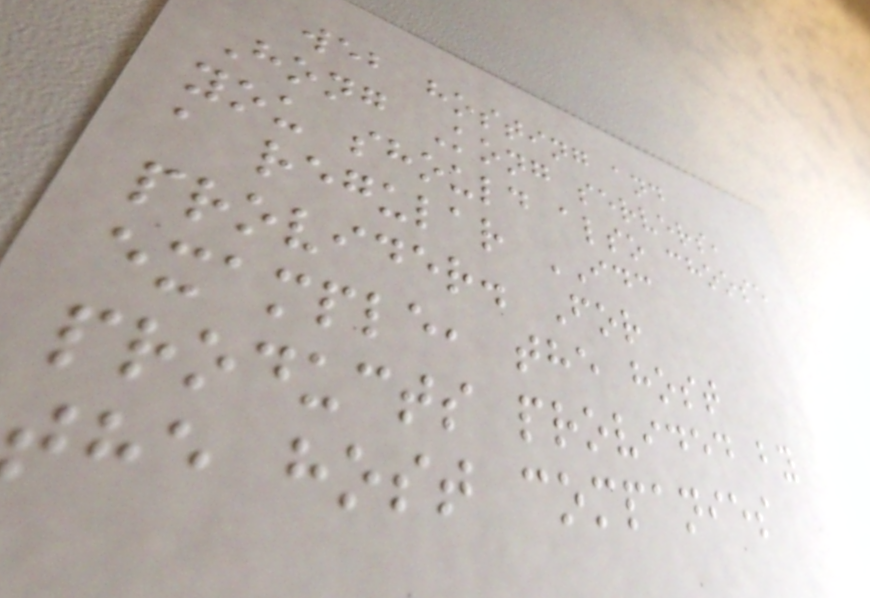web hosting and
Hong Kong servers,
you should also choose
a regular IDC
provider. For
example, the host
products provided by
the host companies
